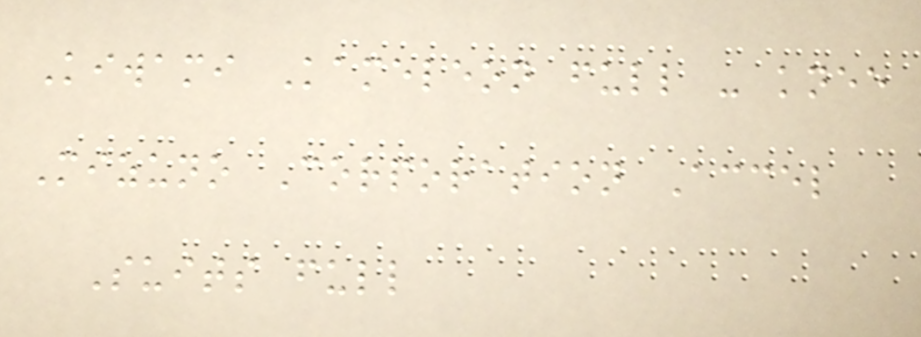Kiwami Kameleon full - knee
Mizuno Corporation Accel
Suits full
